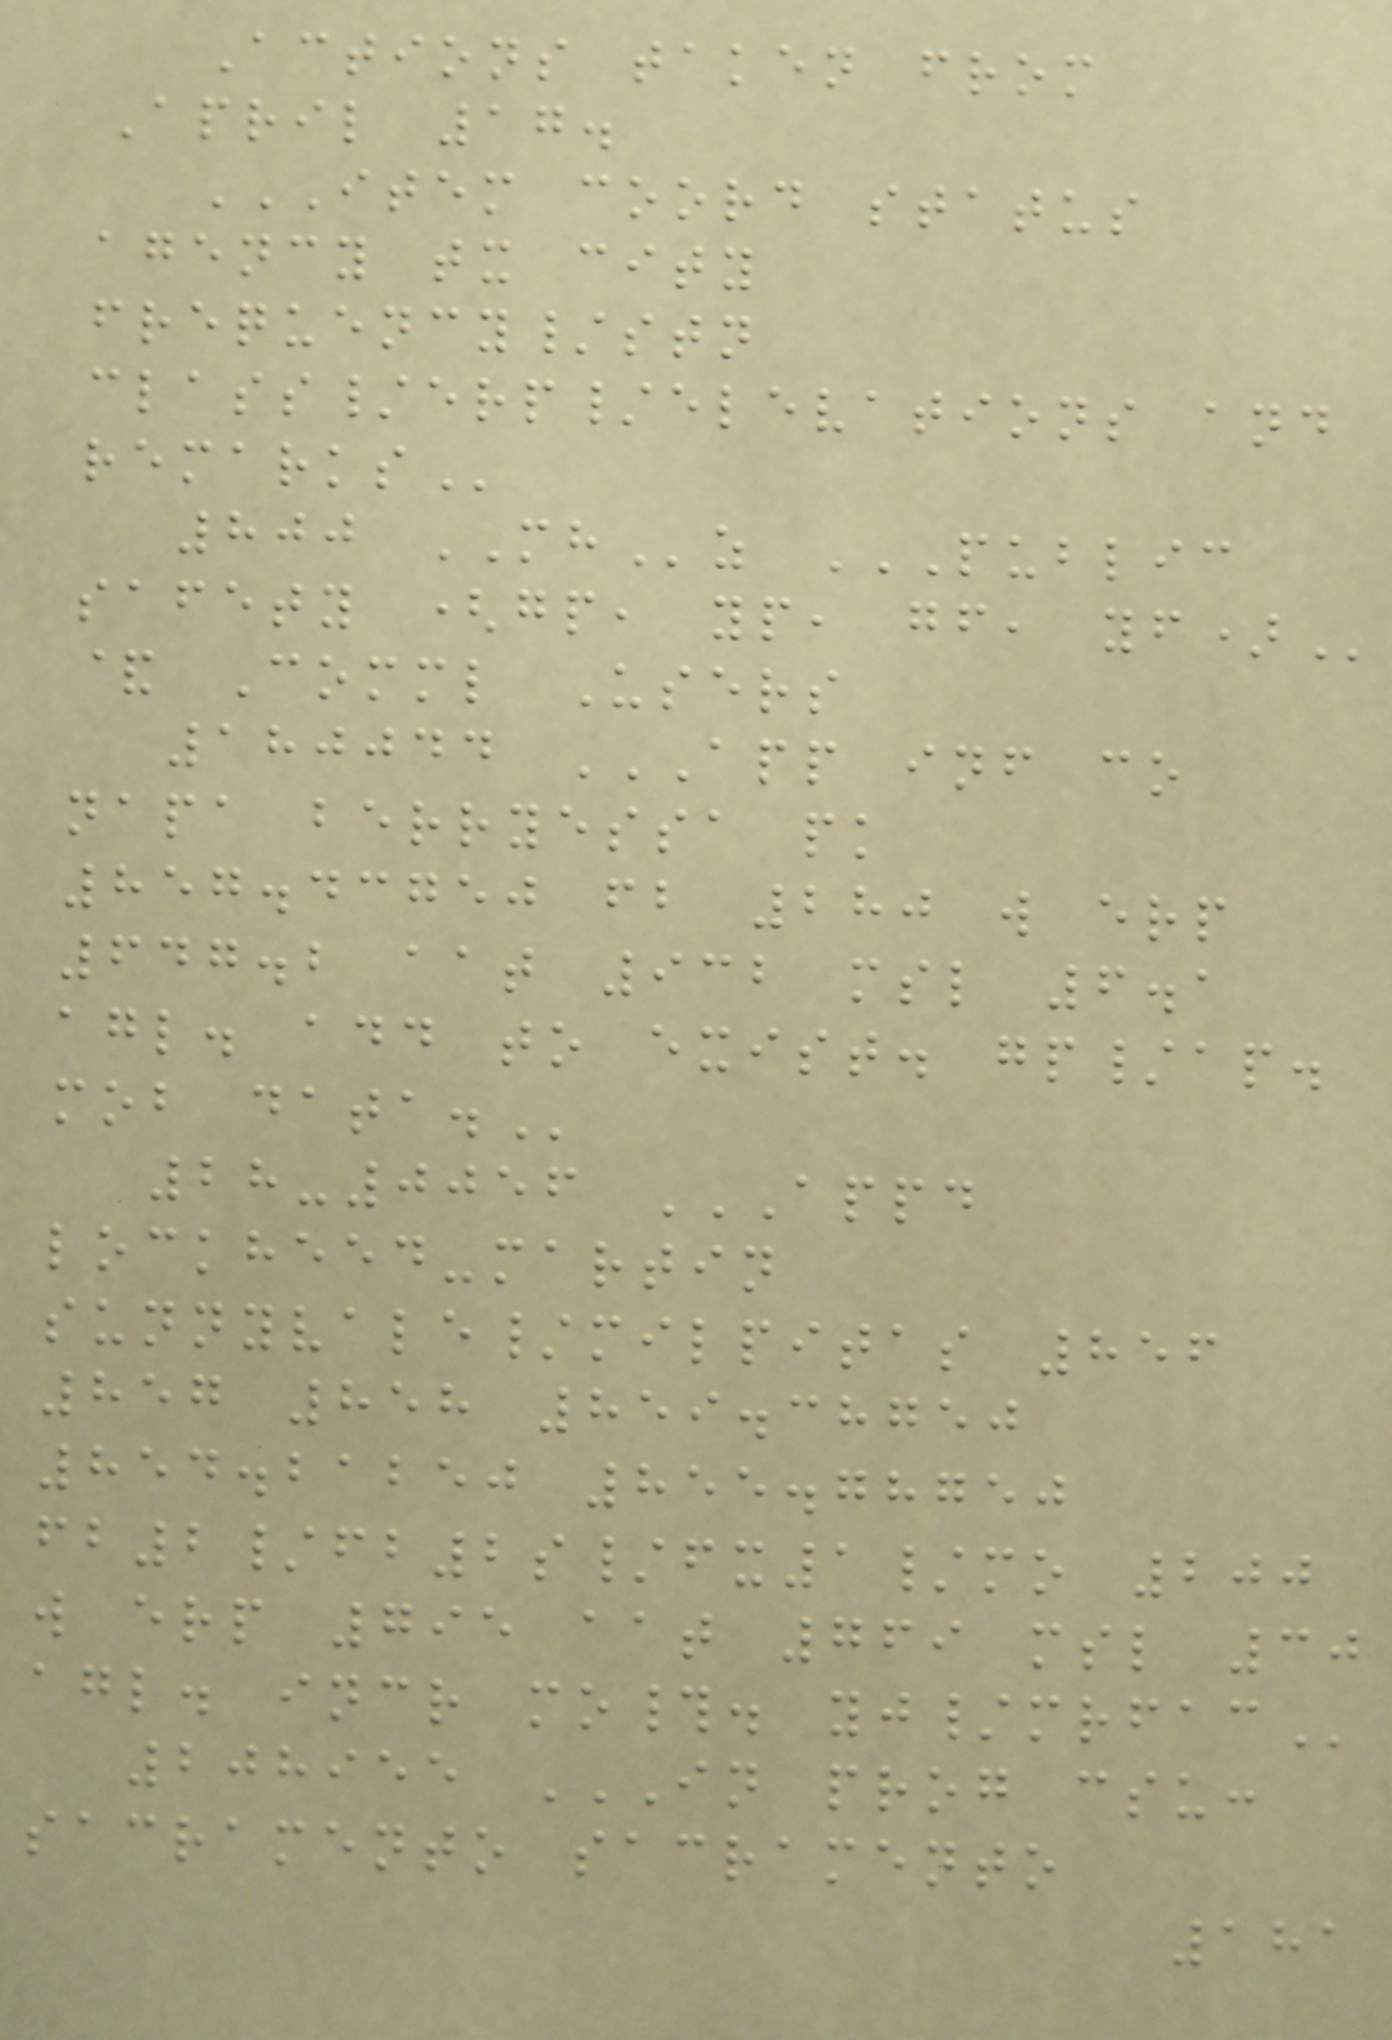Actions taken from
April 17.
ITEM COORD STATUS
AGENCY TX CITY
FREQUENCY/STN
CLASS/ERP/ELEVATIONS AND
REMARKS
800 MHz PUBLIC
SAFETY (GP, YP, GF, YF)
& Comml Users
180044 APP INF CO
NAPA BERRYESSA PK
857.43750 FB 280 W ERP
647.2 AAT 932 MSL 6.1
AGL. ADD TO EXIST. GP/AP.
MOB DATA.
28-0056 APPD
LOCKHEED-MARTIN
SUNNYVALE/MILPITAS 856
857 858 859.38750
854.21250 855.78750
FB2/FB2S/FX1/MO 200
W ERP 795 AAT 769 MSL 30
AGL. INCR MO#. YJ/MRFAC
208955 IN PROG CSU:
SACRAMENTO SACRAMENTO
181
